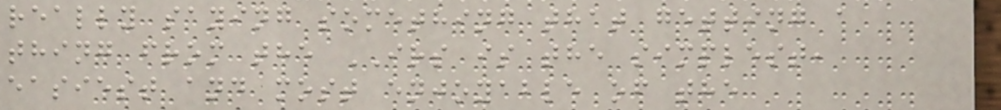really saying something that getting a
thing from the IRS is the simplest,
easiest and most enjoyable of the
